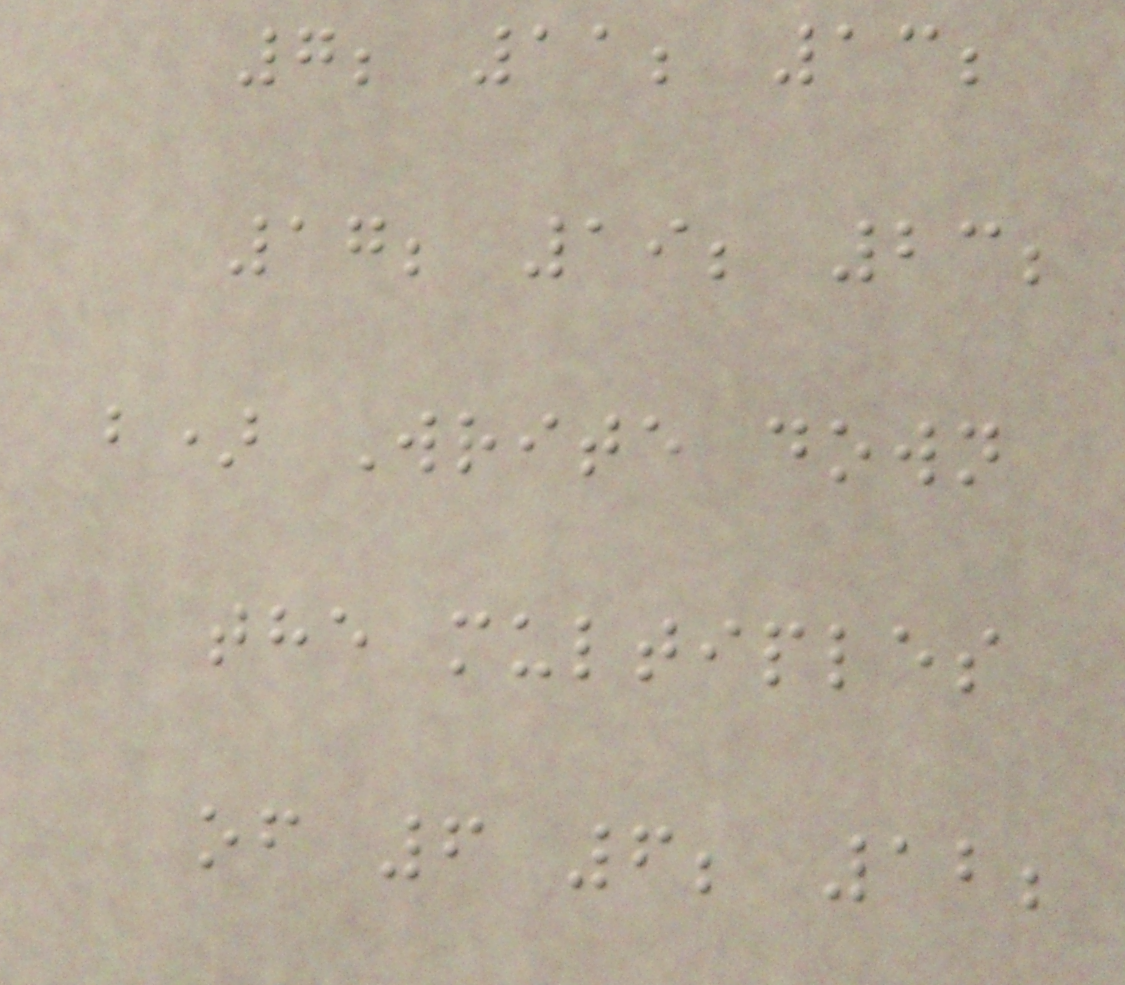7; 11; 13;
17; 19; 23;
b) Write down
the multiples
of 6 6; 12;
